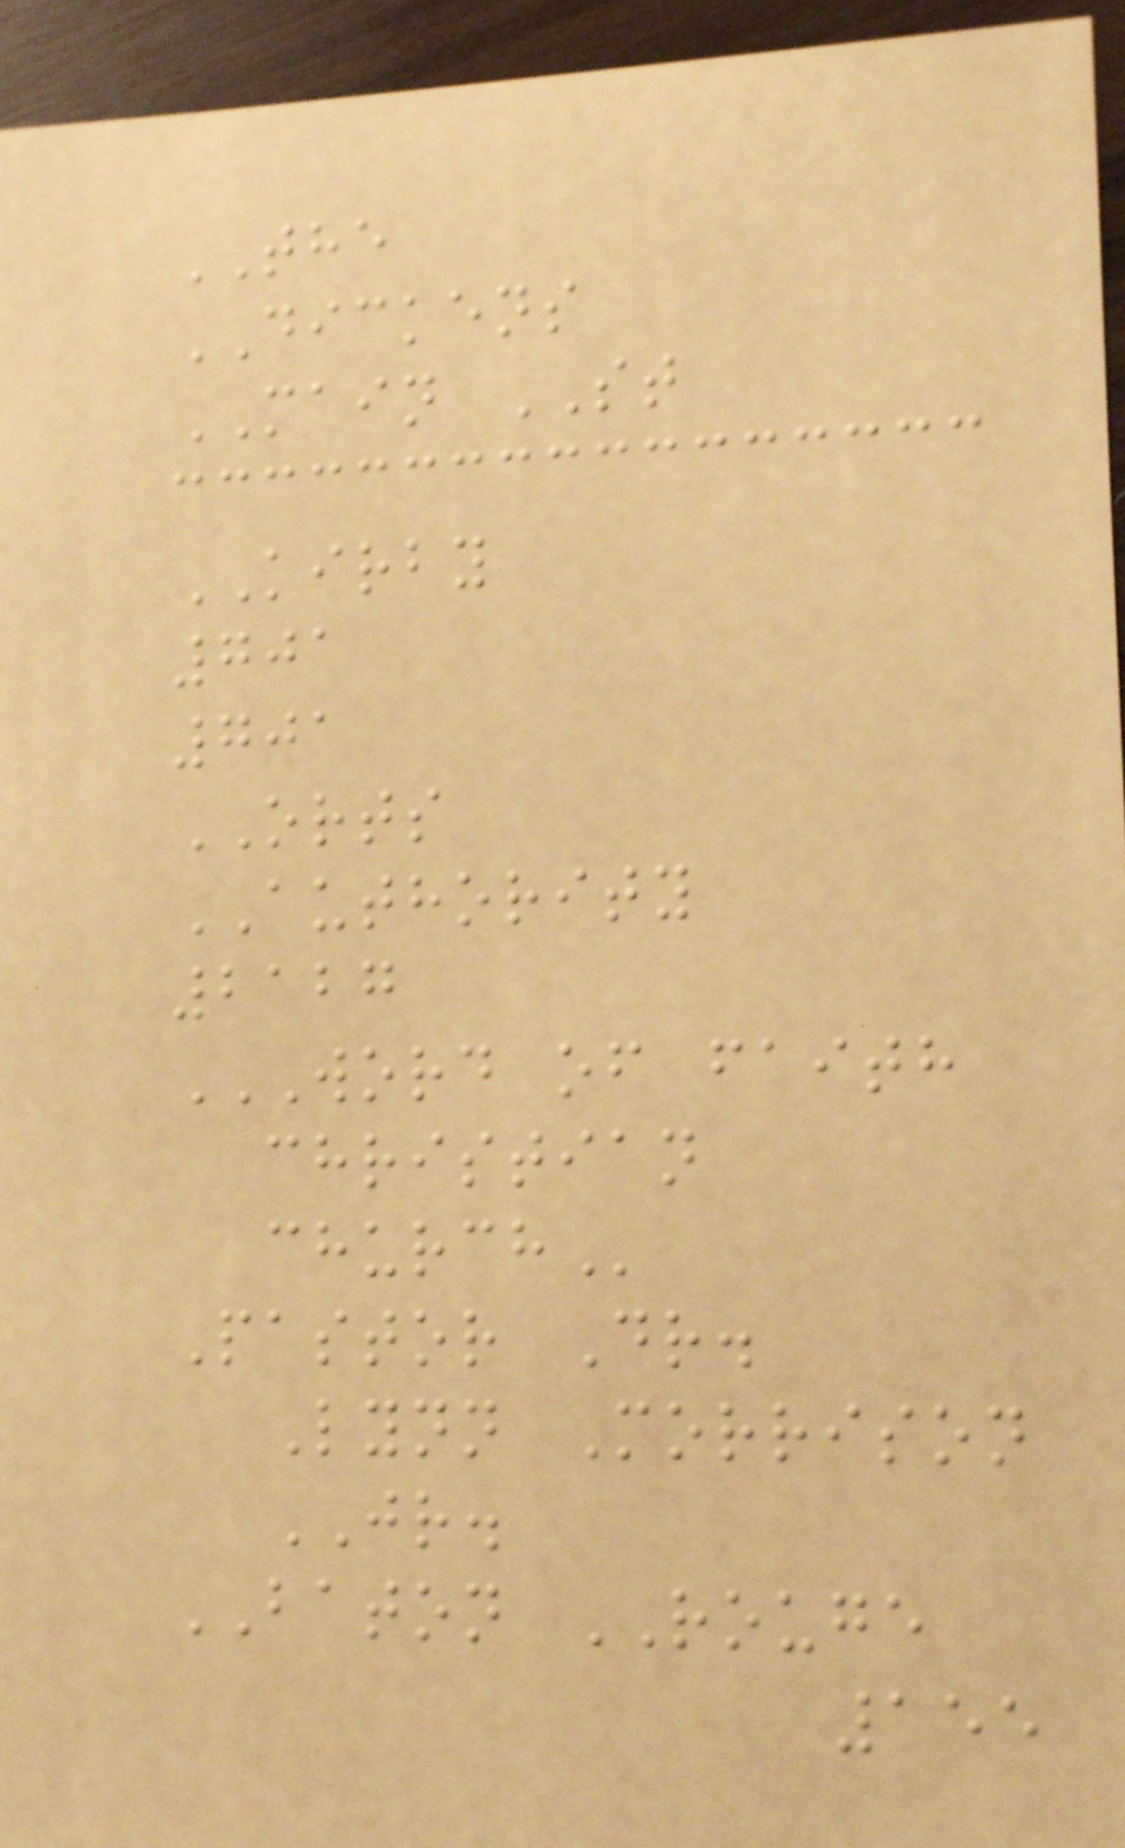THE
DICKENS
MAIN ST
KIRBY
701
701
ORTS
AUTHORITY
2127
WORD OF FAITH
CHRISTIAN
CHURCH
Pastor Dr.
Lynn Morrison
JR.
BATON ROUGE
155
